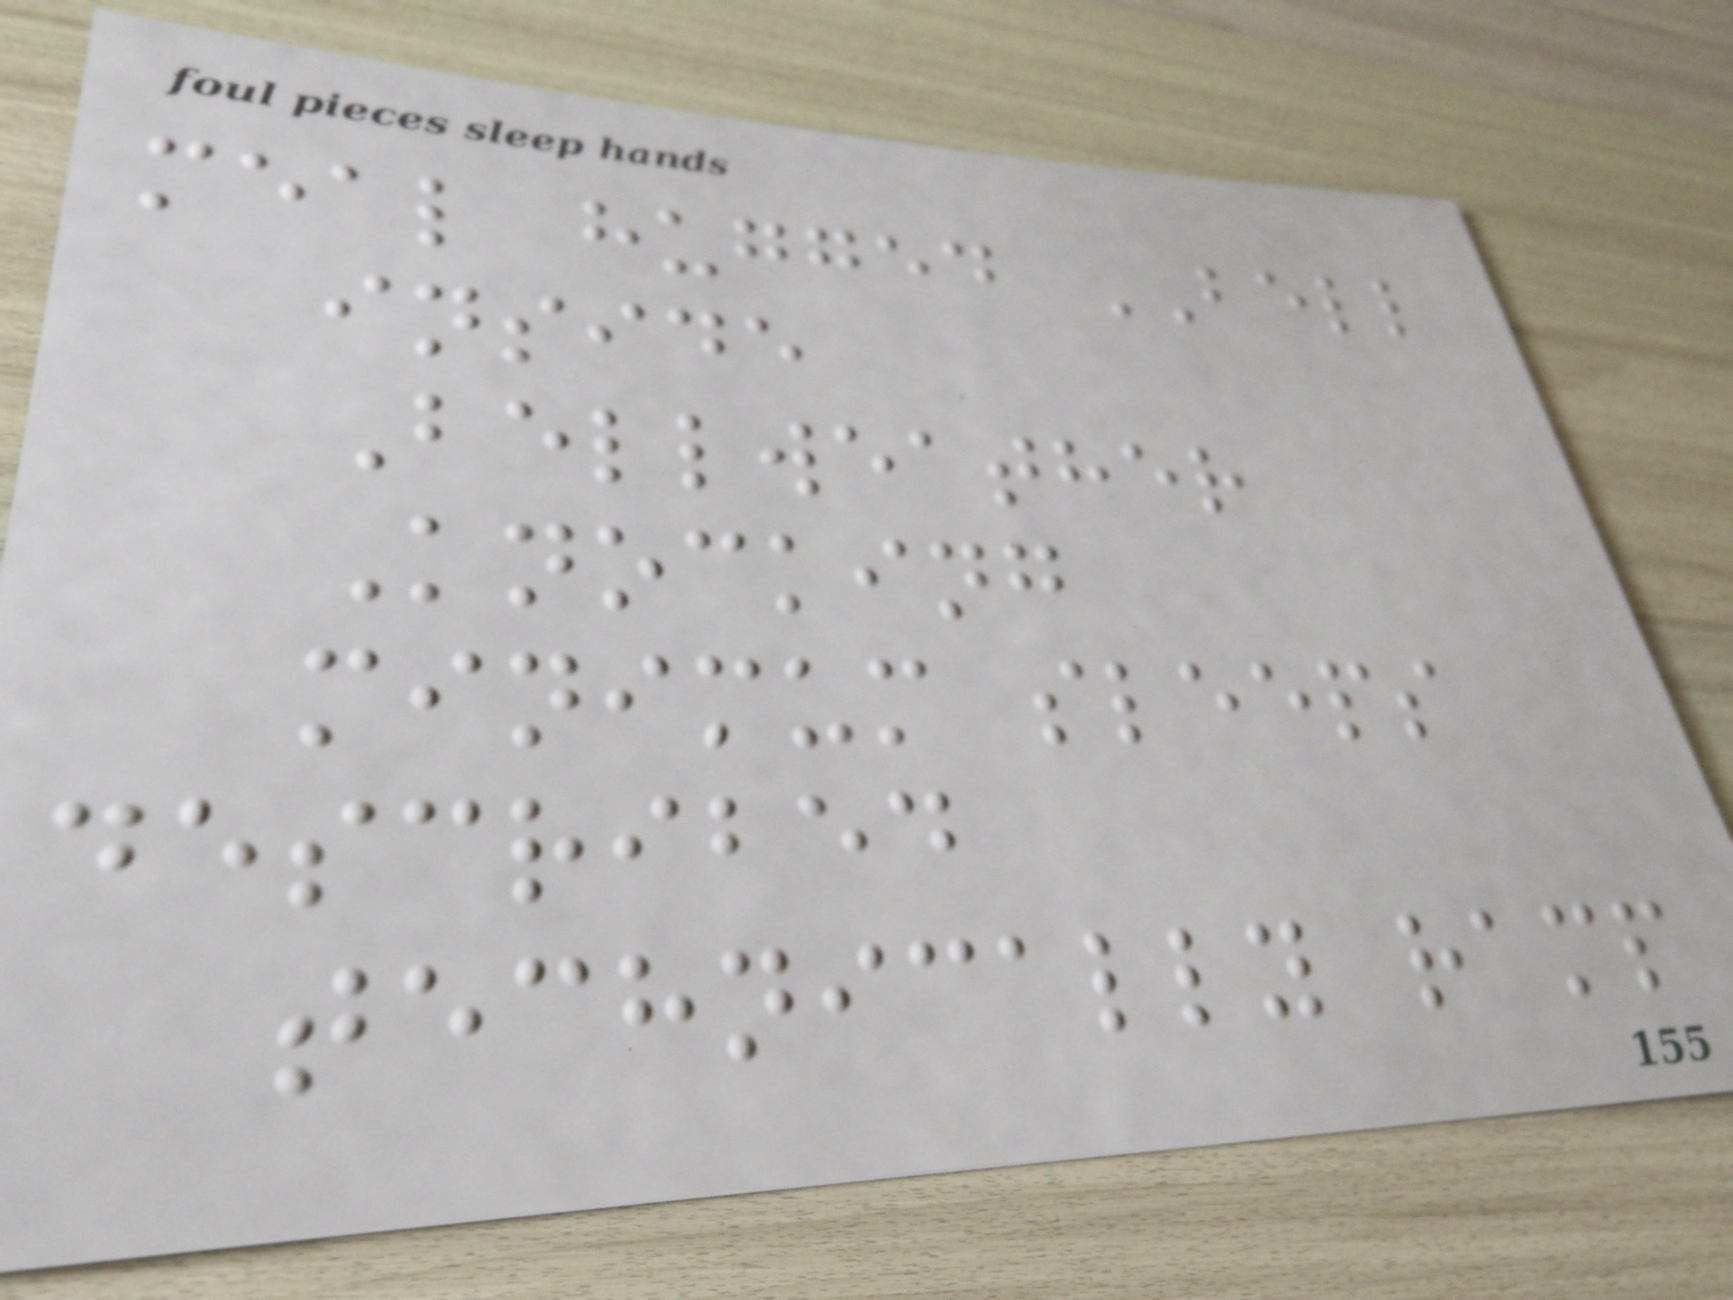meal hugged BELL
inside
Bellweather
Knocking
minimum sleeps
described
technically ramp
